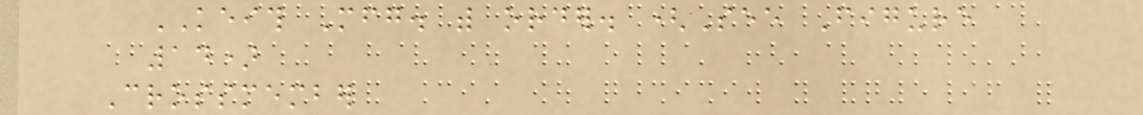KEITH Mfg. with order. (See Figure
14)
Crossmember
